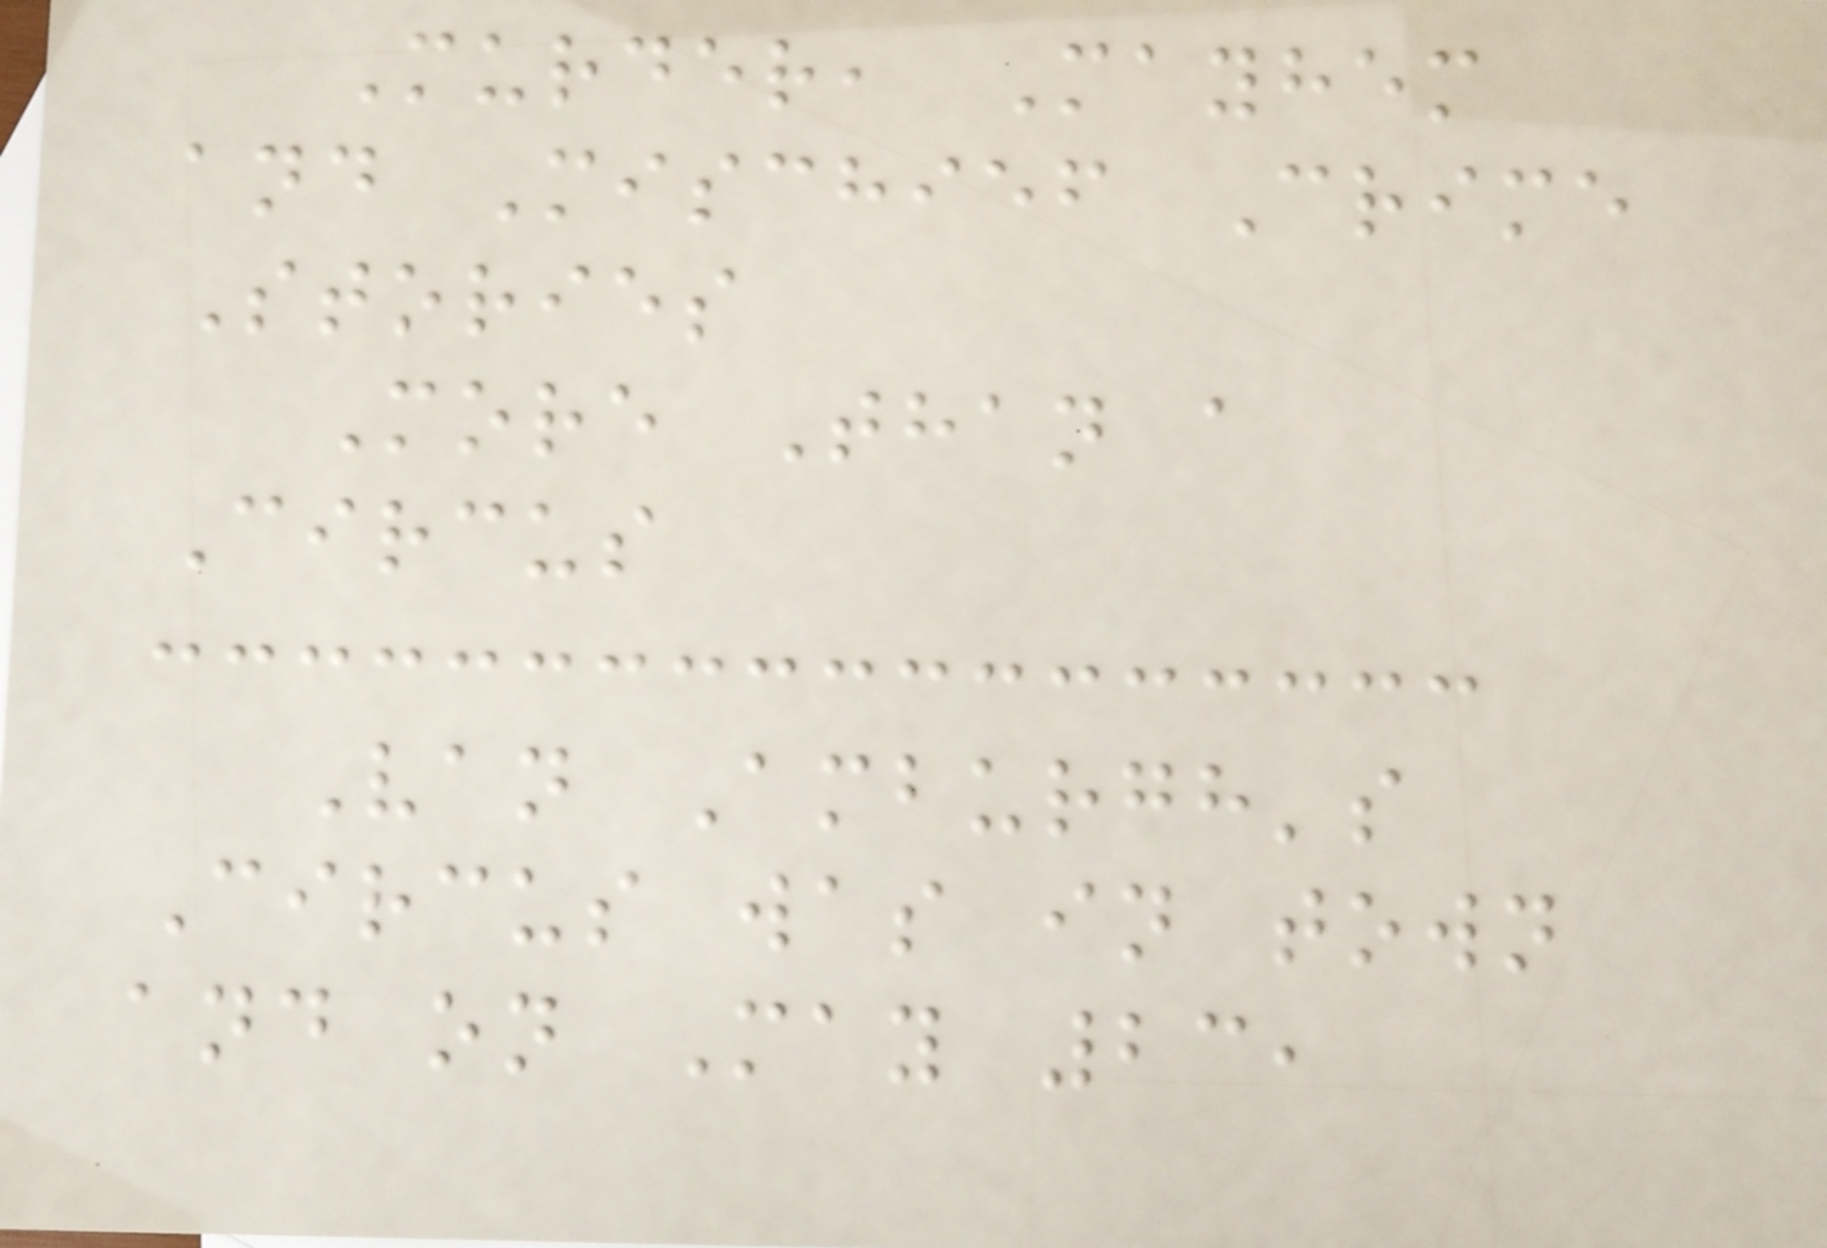Murder, Mayhem
and Mischief Crime
Stories
More Than a
Circus
Van Amburgh's
Circus was in town
and on May 23,
